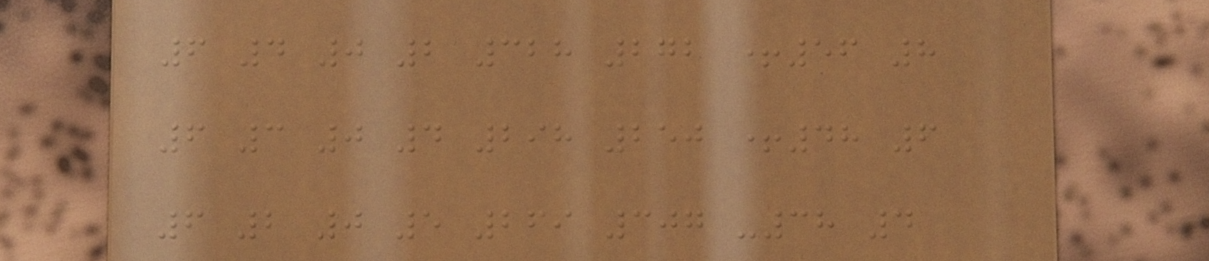6 4 0 2 328 272 +56 8
6 3 0 4 298 250 +48 6
6 2 0 5 269 307 -38 4
